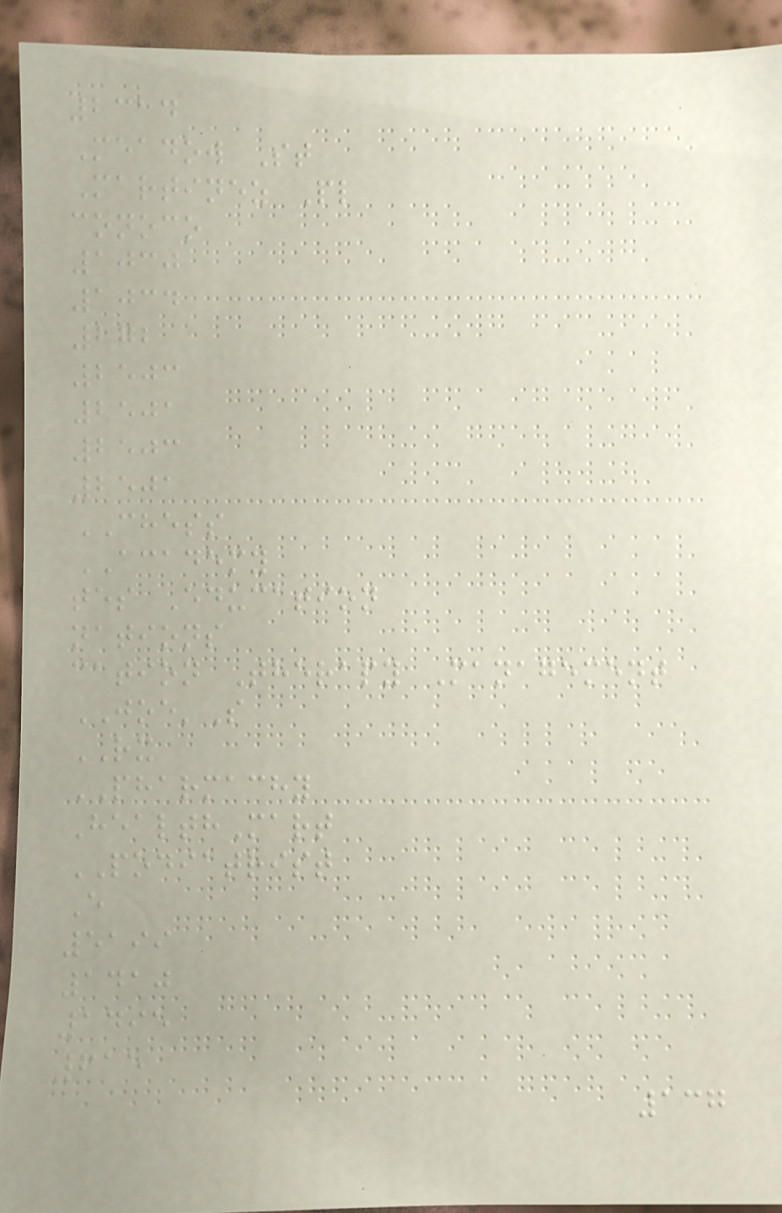2314
Meadow St
Martinez Pl
conoco
1030
1034
272
2503
2501
2503
2501
CHESS
ACADEMY
tes Education
nations
cation Therapy Management
JOE'S
RX
PHARMACHY
HealthMart
PODIATRIST
E
5199
1410
1495
615
137
